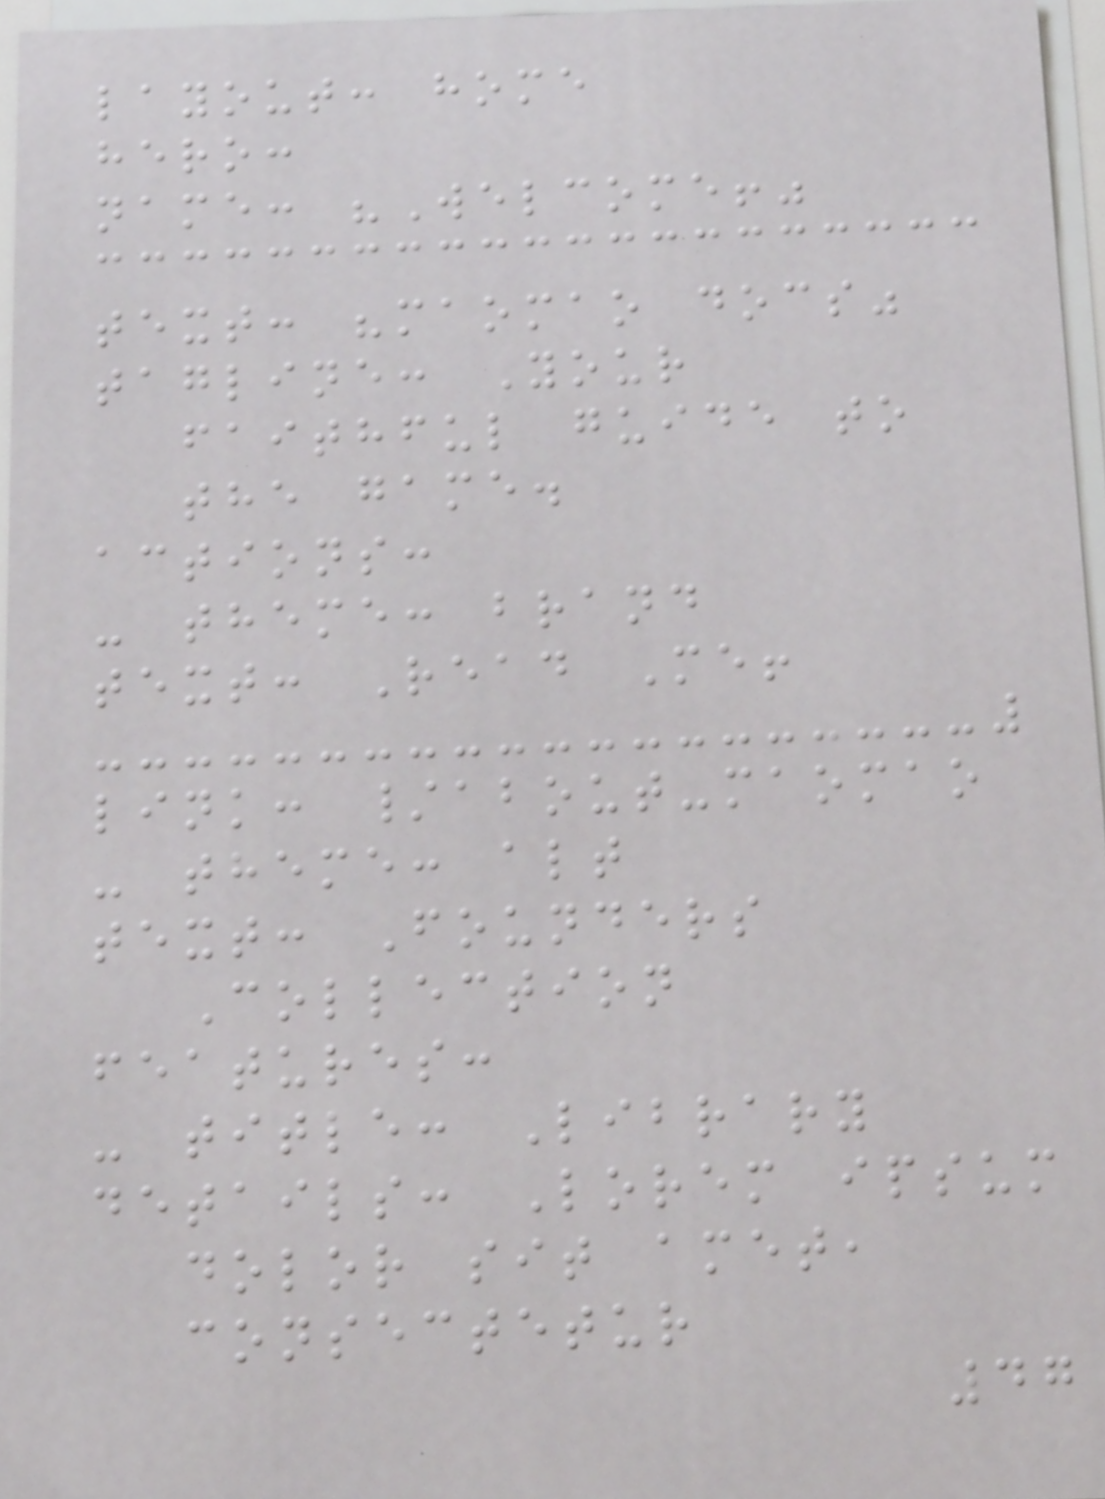layout: home
hero:
name: "Welcome!"
text: "maomao docs"
tagline: Your
faithful guide to
the game.
actions:
- theme: brand
text: Read Me!
link: /about-maomao
- theme: alt
text: Founders
Collection
features:
- title: Library
details: Lorem ipsum
dolor sit amet,
consectetur
47
